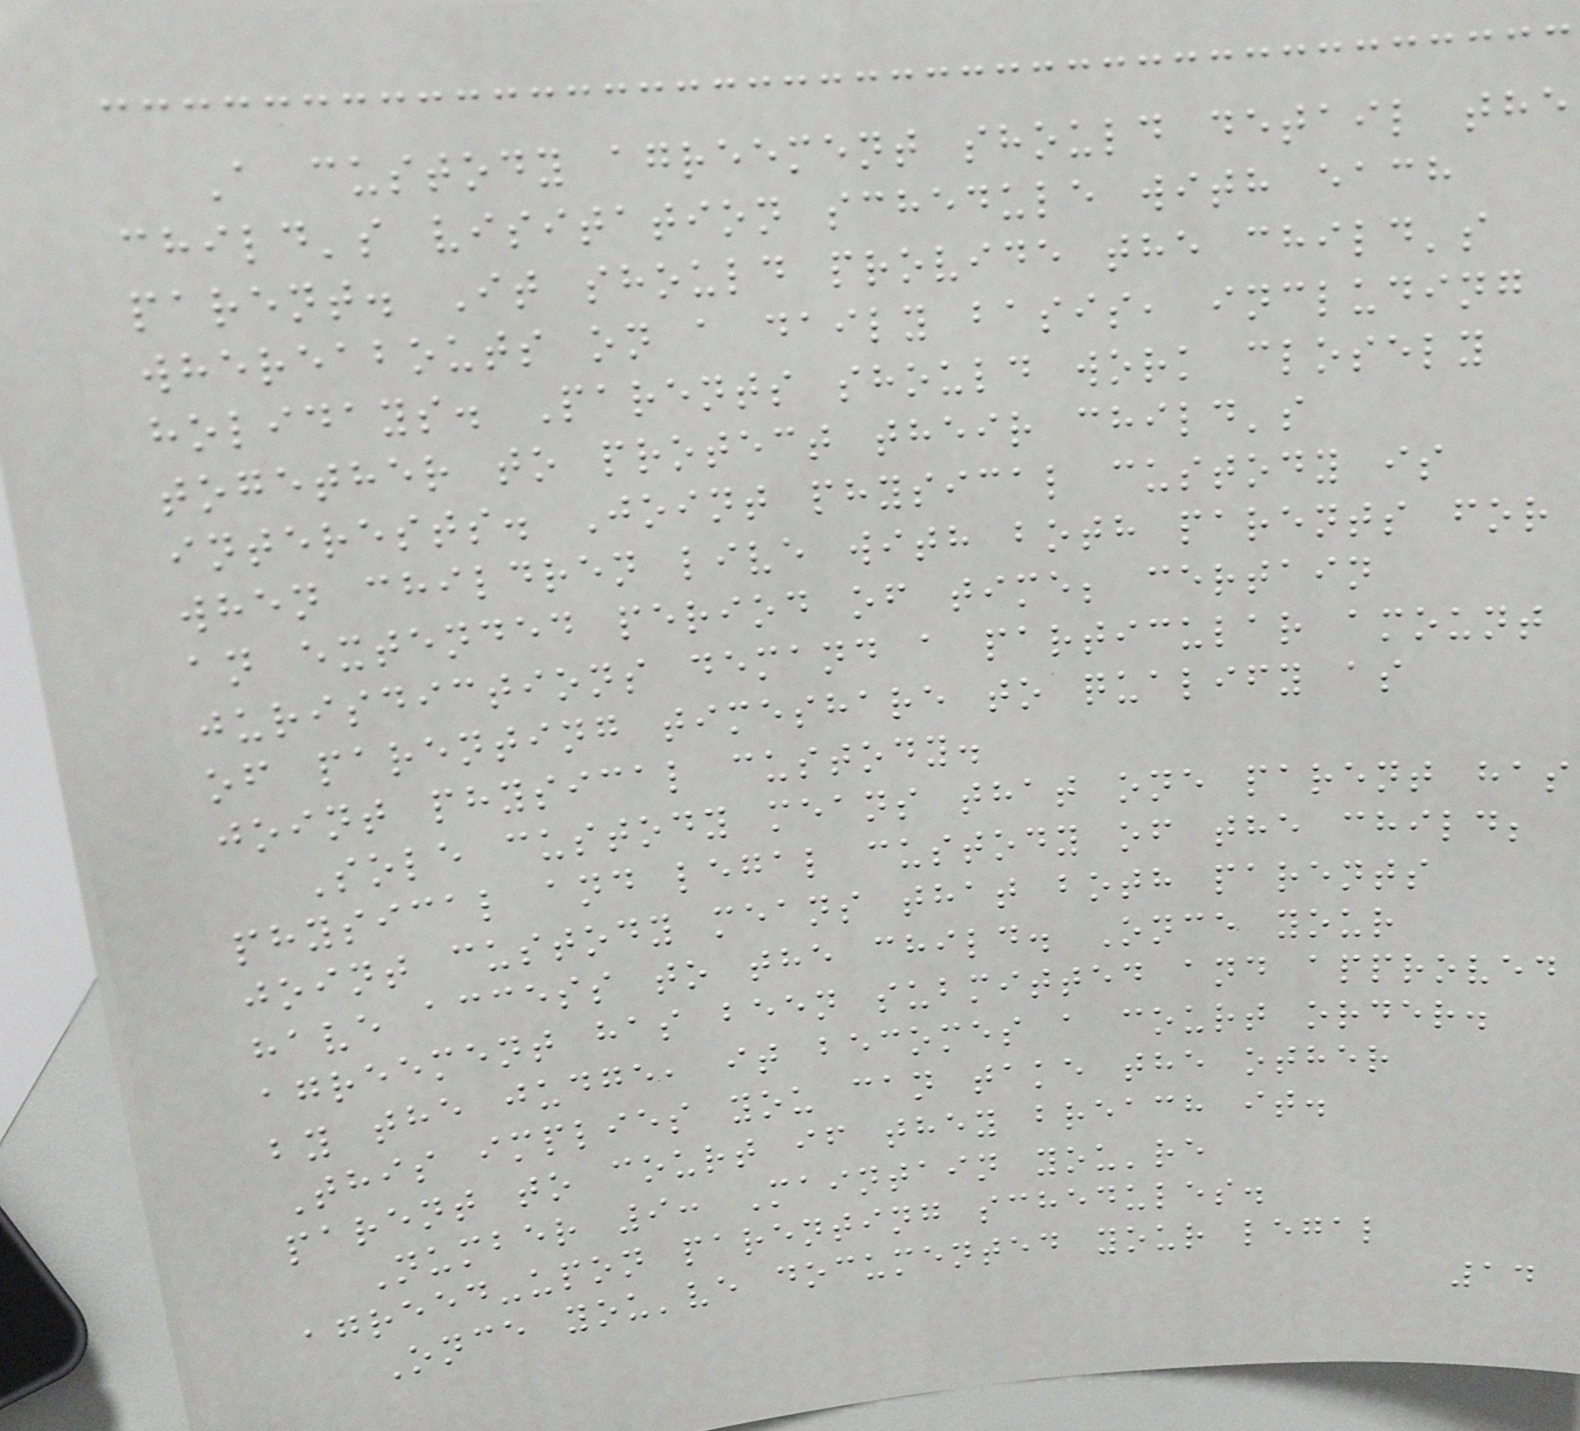A custody agreement should detail the
child's visitation schedule with each
parent. It should provide the child's
whereabouts on a daily basis, including
holidays. Parents should work closely
together to protect their child's
interests. Joint physical custody is
when children live with both parents for
an extended period of time; certain
jurisdictions demand a particular amount
of parenting timeshare to qualify as
joint physical custody.
Sole custody means that one parent has
physical and legal custody of the child;
joint custody means that both parents
have access to the child. Once your
agreement has been submitted and approved
by the judge, it becomes a court order.
This implies you can take the other
parent to court if they breach it.
Number 9: Maintain you're
agreed-upon parenting schedules.
Once you've documented your legal
14
